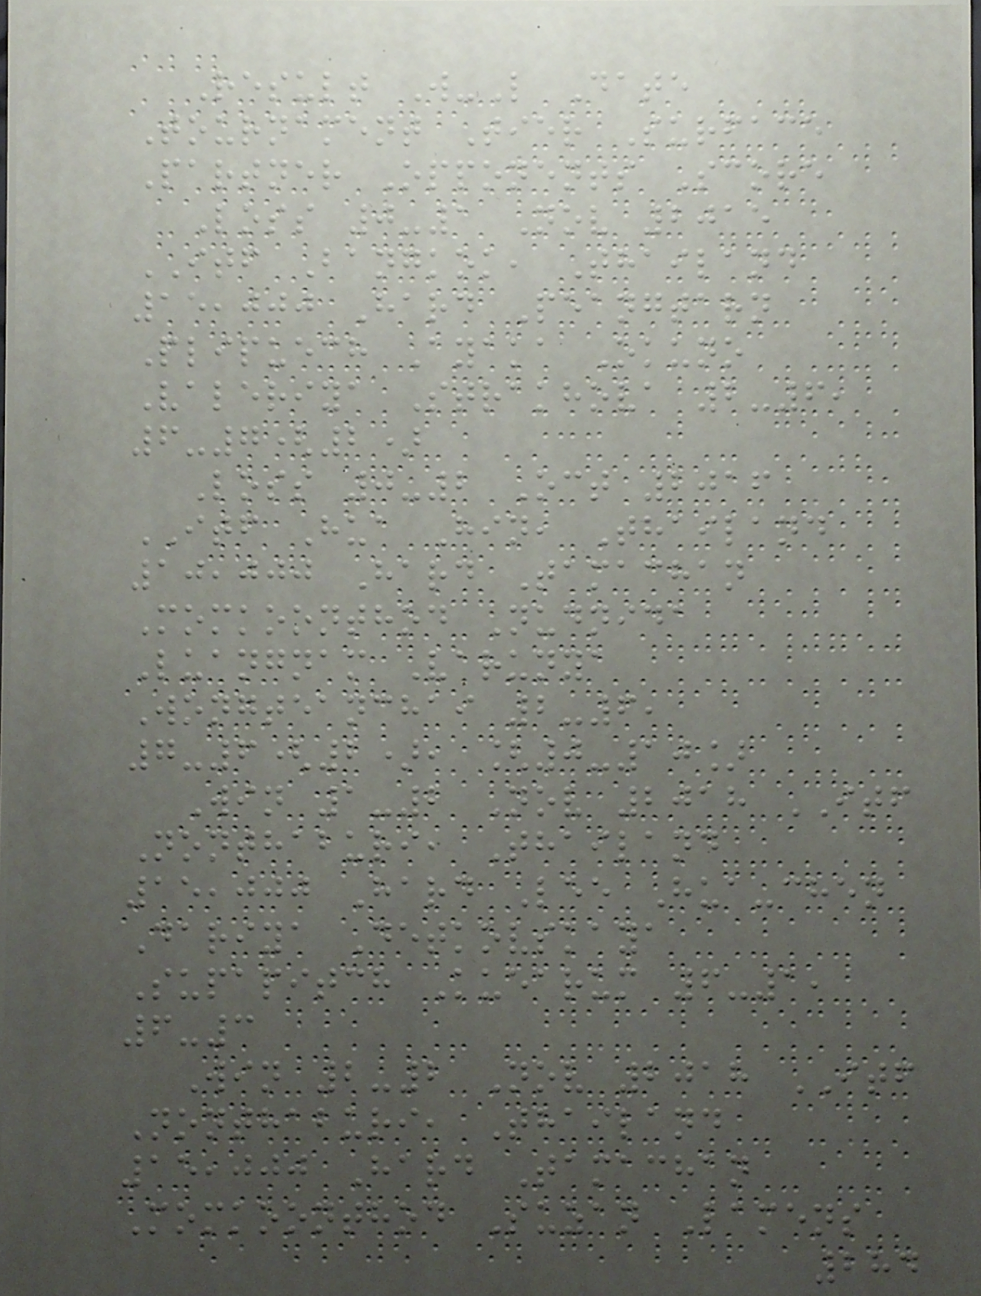Result W-L Date
Tournament Tier Surface
Partner Opponents Score
Loss 0-1 Nov 2015
ITF Bangkok, Thailand
15,000 Hard Peangtarn
Plipuech Ayaka Okuno
Valeriya Strakhova 2-6,
6-7(2)
Loss 0-2 Oct 2016
ITF Hua Hin, Thailand
10,000 Hard Tamachan
Momkoonthod Nudnida
Luangnam Varunya
Wongteanchai 2-6,
7-6(2), [0-10]
Win 1-2 Nov 2018 ITF
Nonthaburi, Thailand
15,000 Hard Lee Hua-chen
Dariya Detkovskaya
Supapitch Kuearum 6-1,
6-3
Win 2-2 Nov 2018 ITF
Nonthaburi, Thailand
15,000 Hard Tamachan
Momkoonthod Suzan Lamens
284
